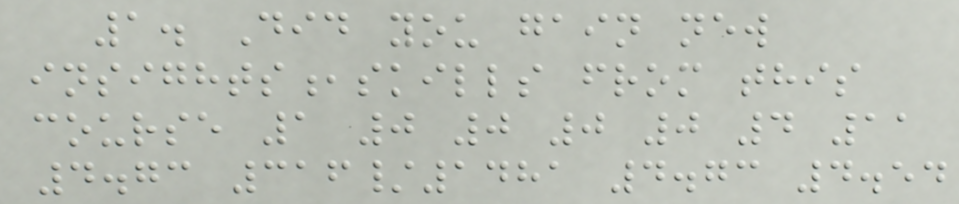1. Did you gain new
insights,skills from this
course 1 0 0 0 0 4 11
4.73 316/1481 4.73 4.54
